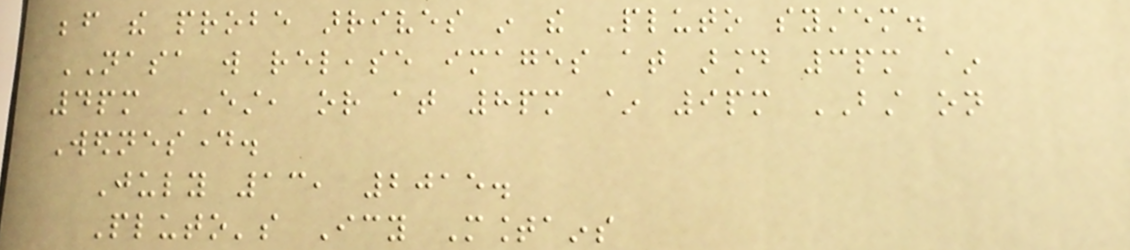before the probe arrives in the Pluto system.
NASA will release images at around 3pm ~
4pm EST, or at 8pm ~ 9pm BST on
Wednesday.
July 13, 2015.
Pluto's Icy Mountains
